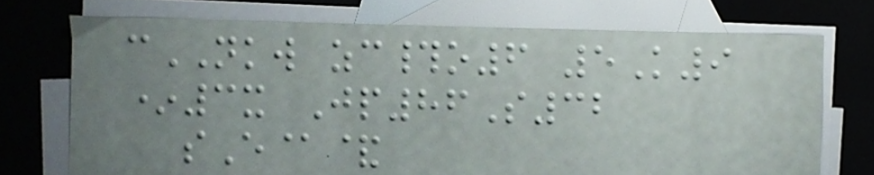cNKW zc#o6 5K9
*3x Jp86S32
sE@&
